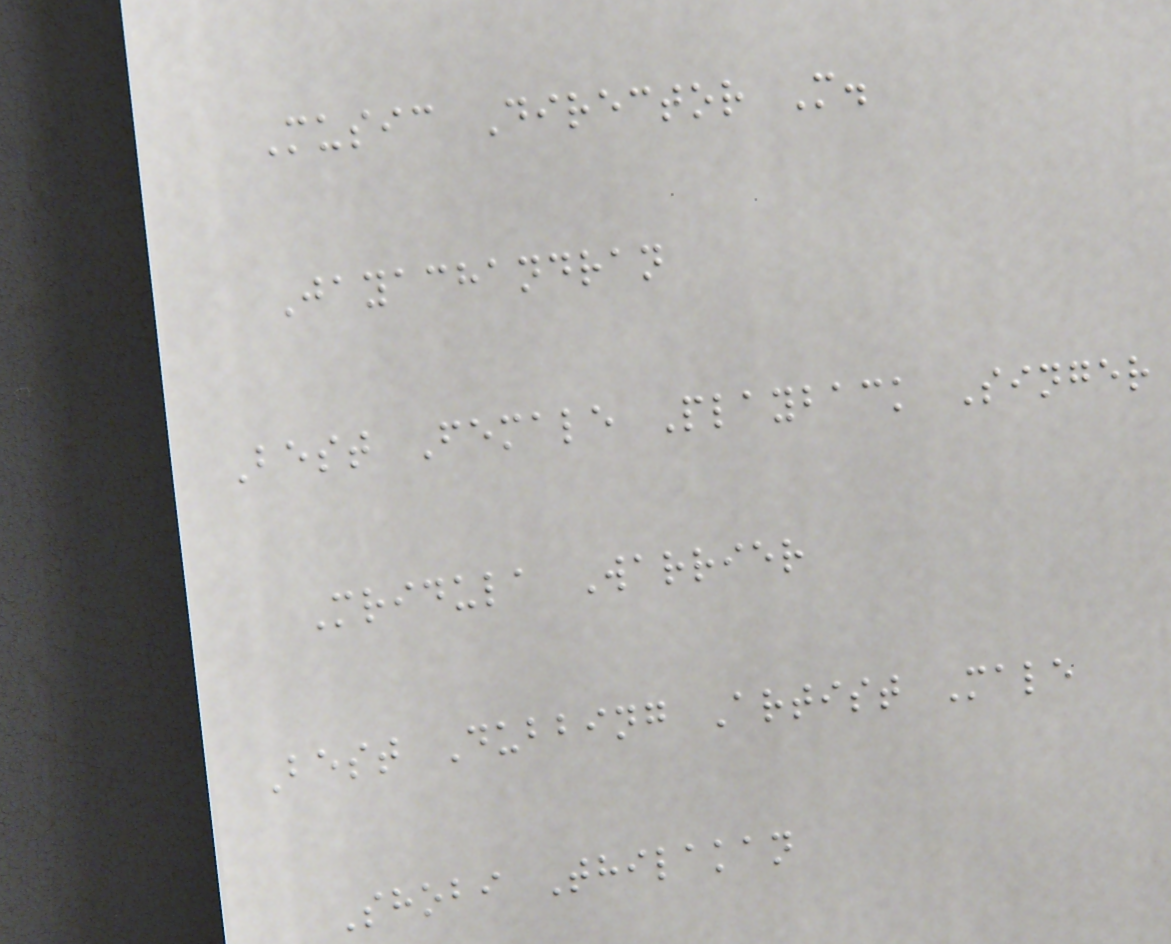Music Director M.
Jayachandran
Best Female Playback Singer
Mridula Warrier
Best Dubbing Artist Male
Shobi Thilakan
